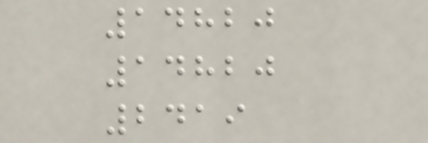14820
14820
2419
